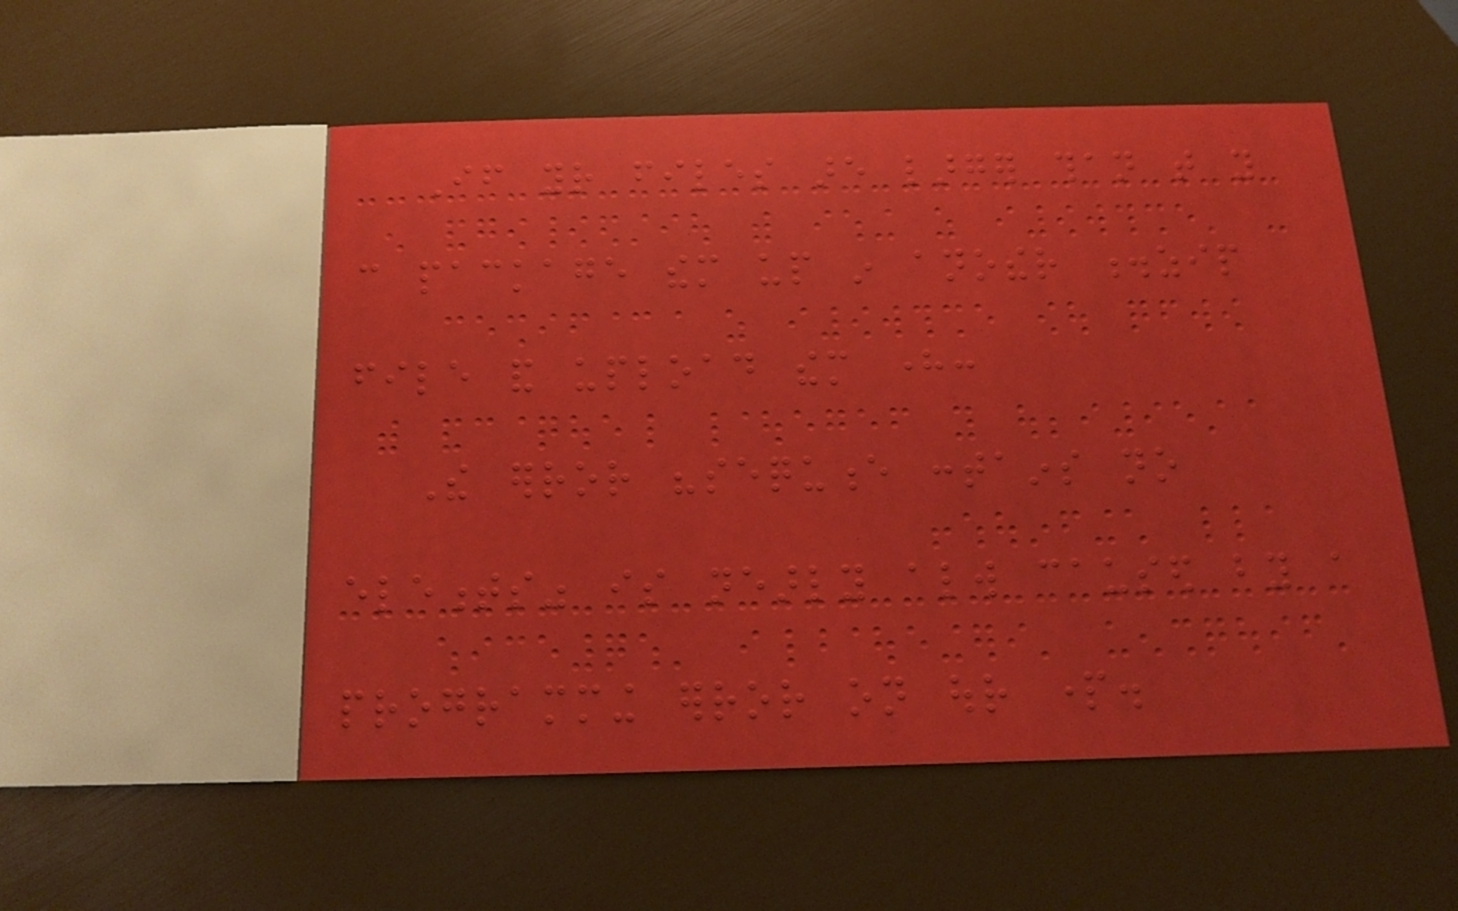If your files are larger than that you
can package them up in another .zip
file and upload them here:
The error "sequence contains no
elements" is nearly always caused by a
programming error on our part.
